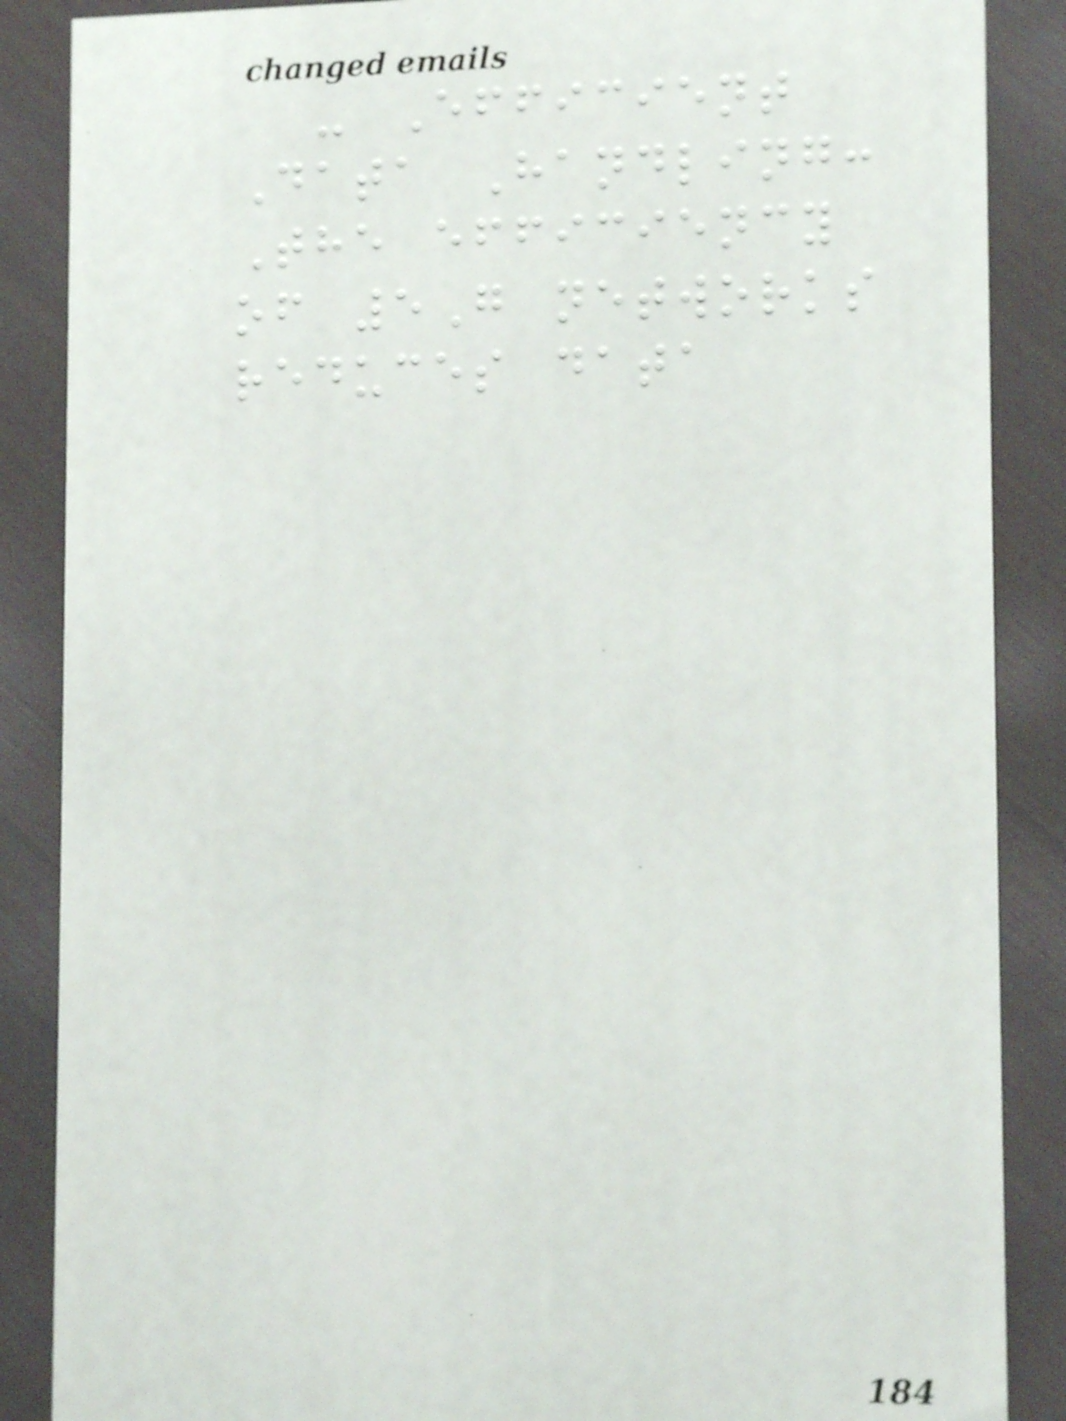- Efficient
Data Handling:
The efficiency
of 5G networks
reduces data
